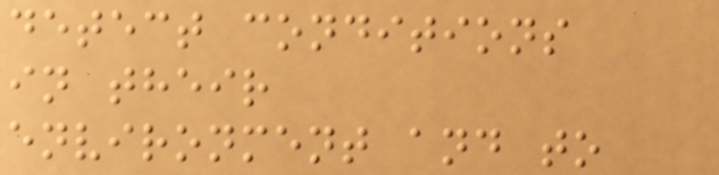detect conditions
in their
environment and to
